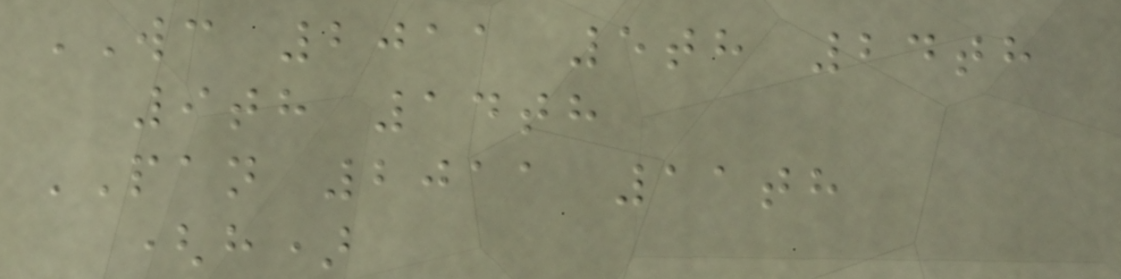WC 2011 5th 24th
9th 14th
PAN 2011 11th
(h)
